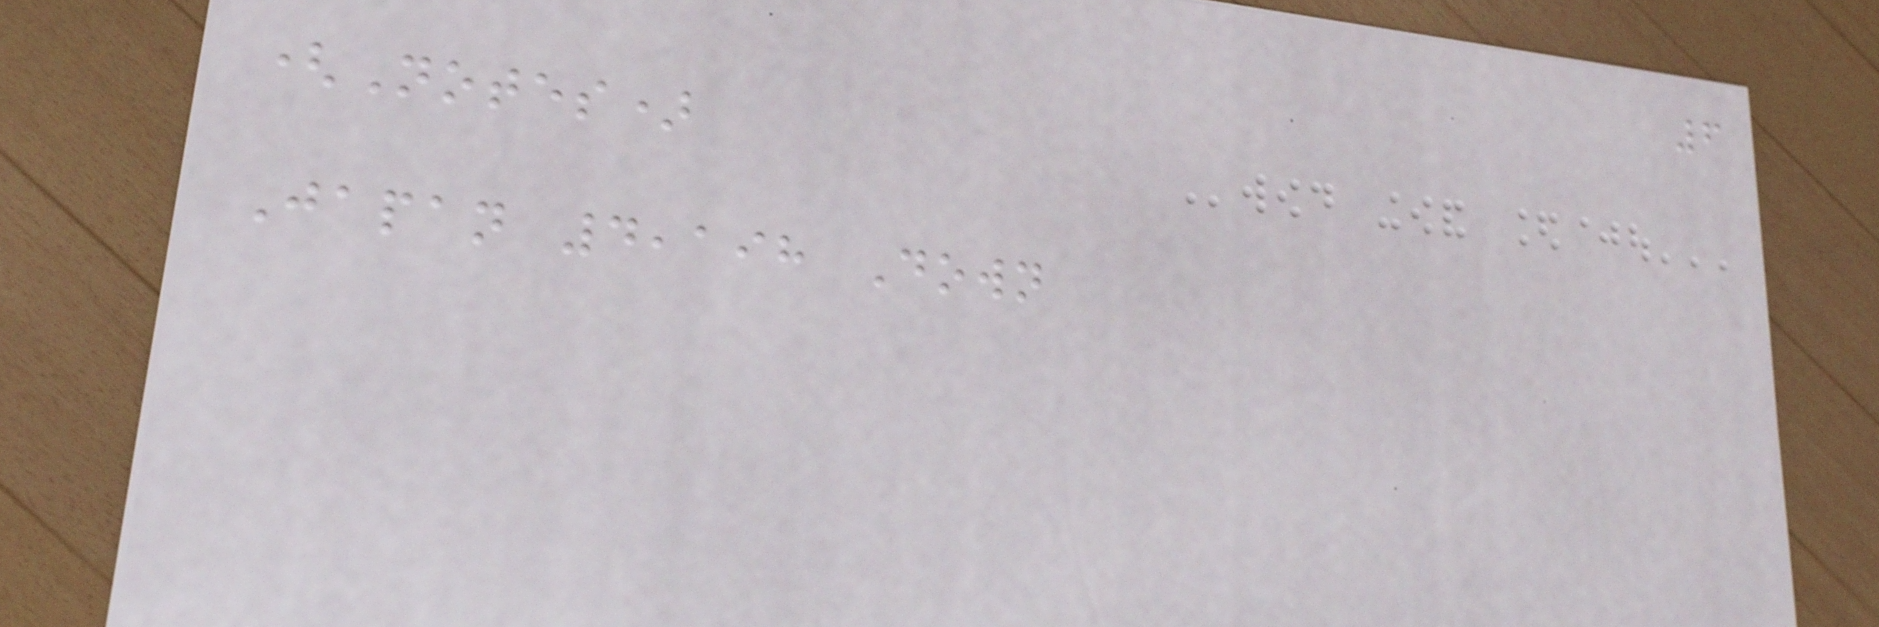6
(Notes)
Japan 4,198 Down
